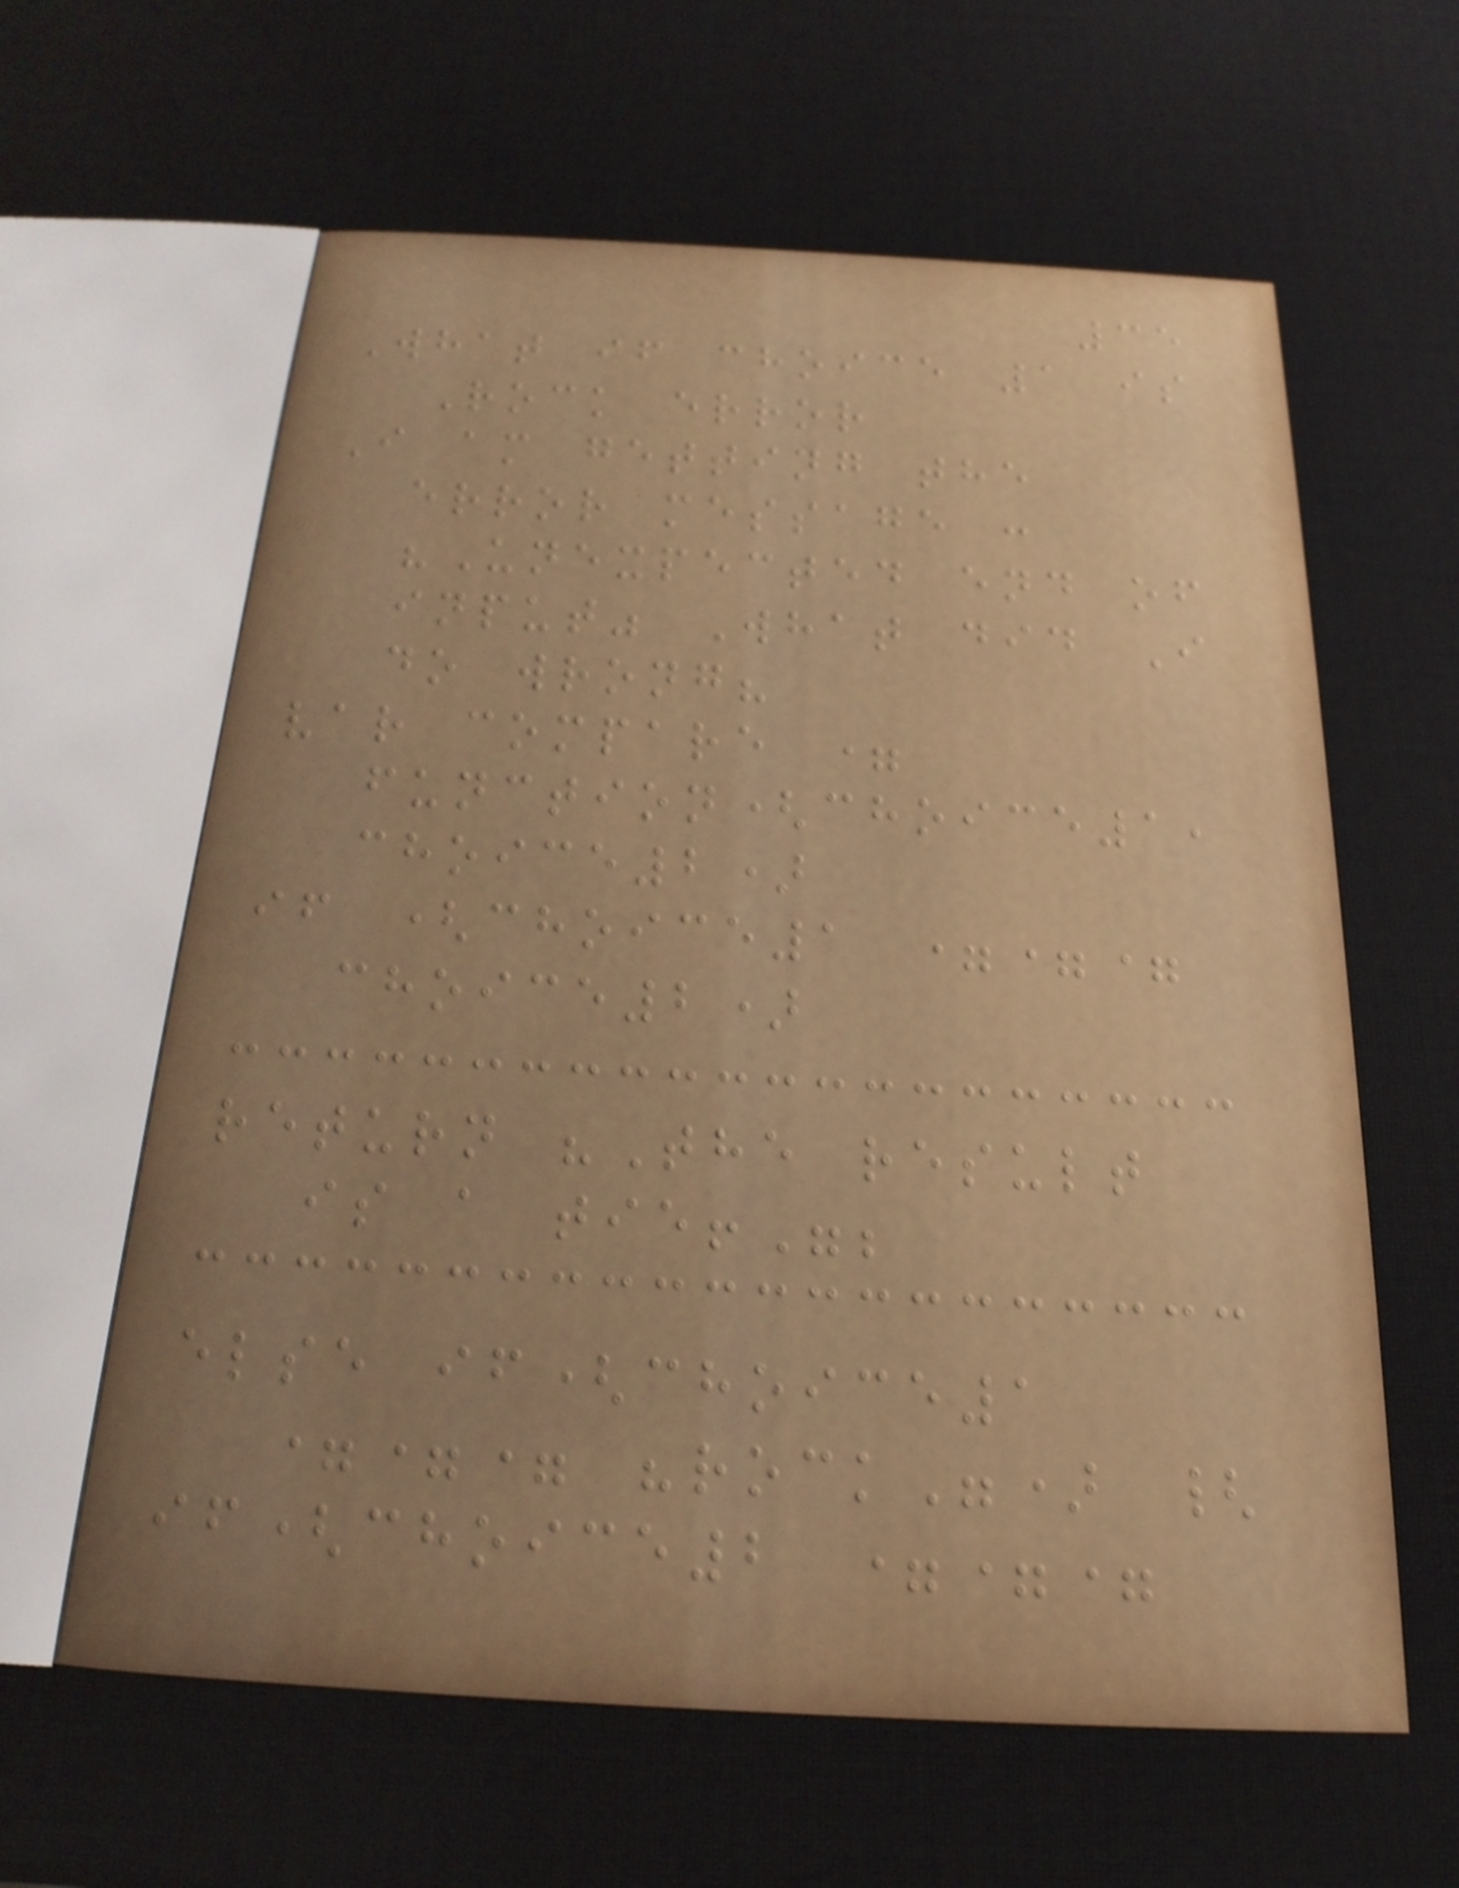35
What if choice 1 is
Rock error
I am getting the
error message :
"Unexpected end of
input" What did I
do wrong?
var compare =
function(choice1,
choice2)
if (choice1 ===
choice2)
return "The result
is a tie!";
else if(choice1
=== "rock") {
if(choice2 ===
